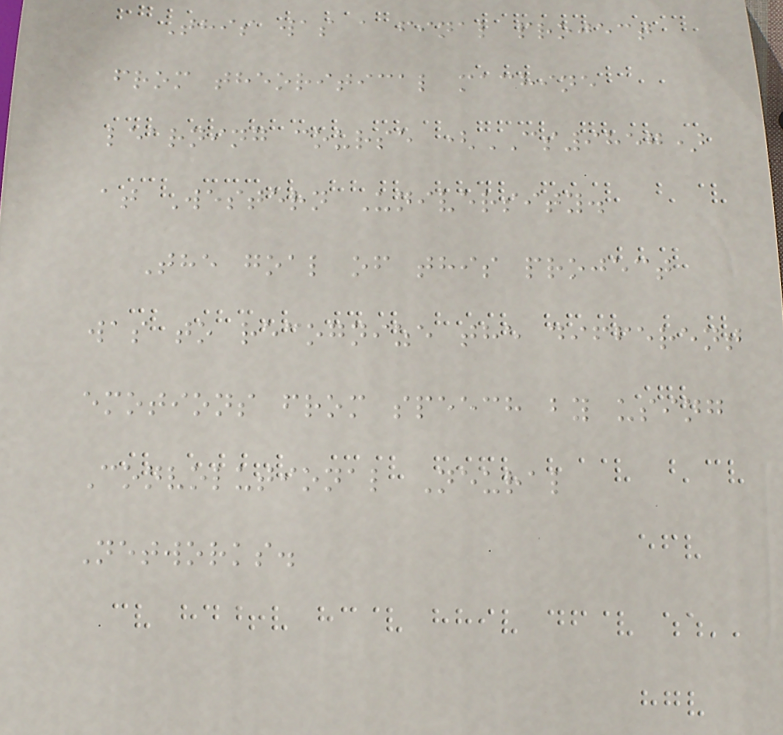This was a final project
from theoritical machine
learning course (CS9857)
at Western University.
The goal of this project
was to recognize the different
emotions from speech by using
Convolutional Neural
Networks.
